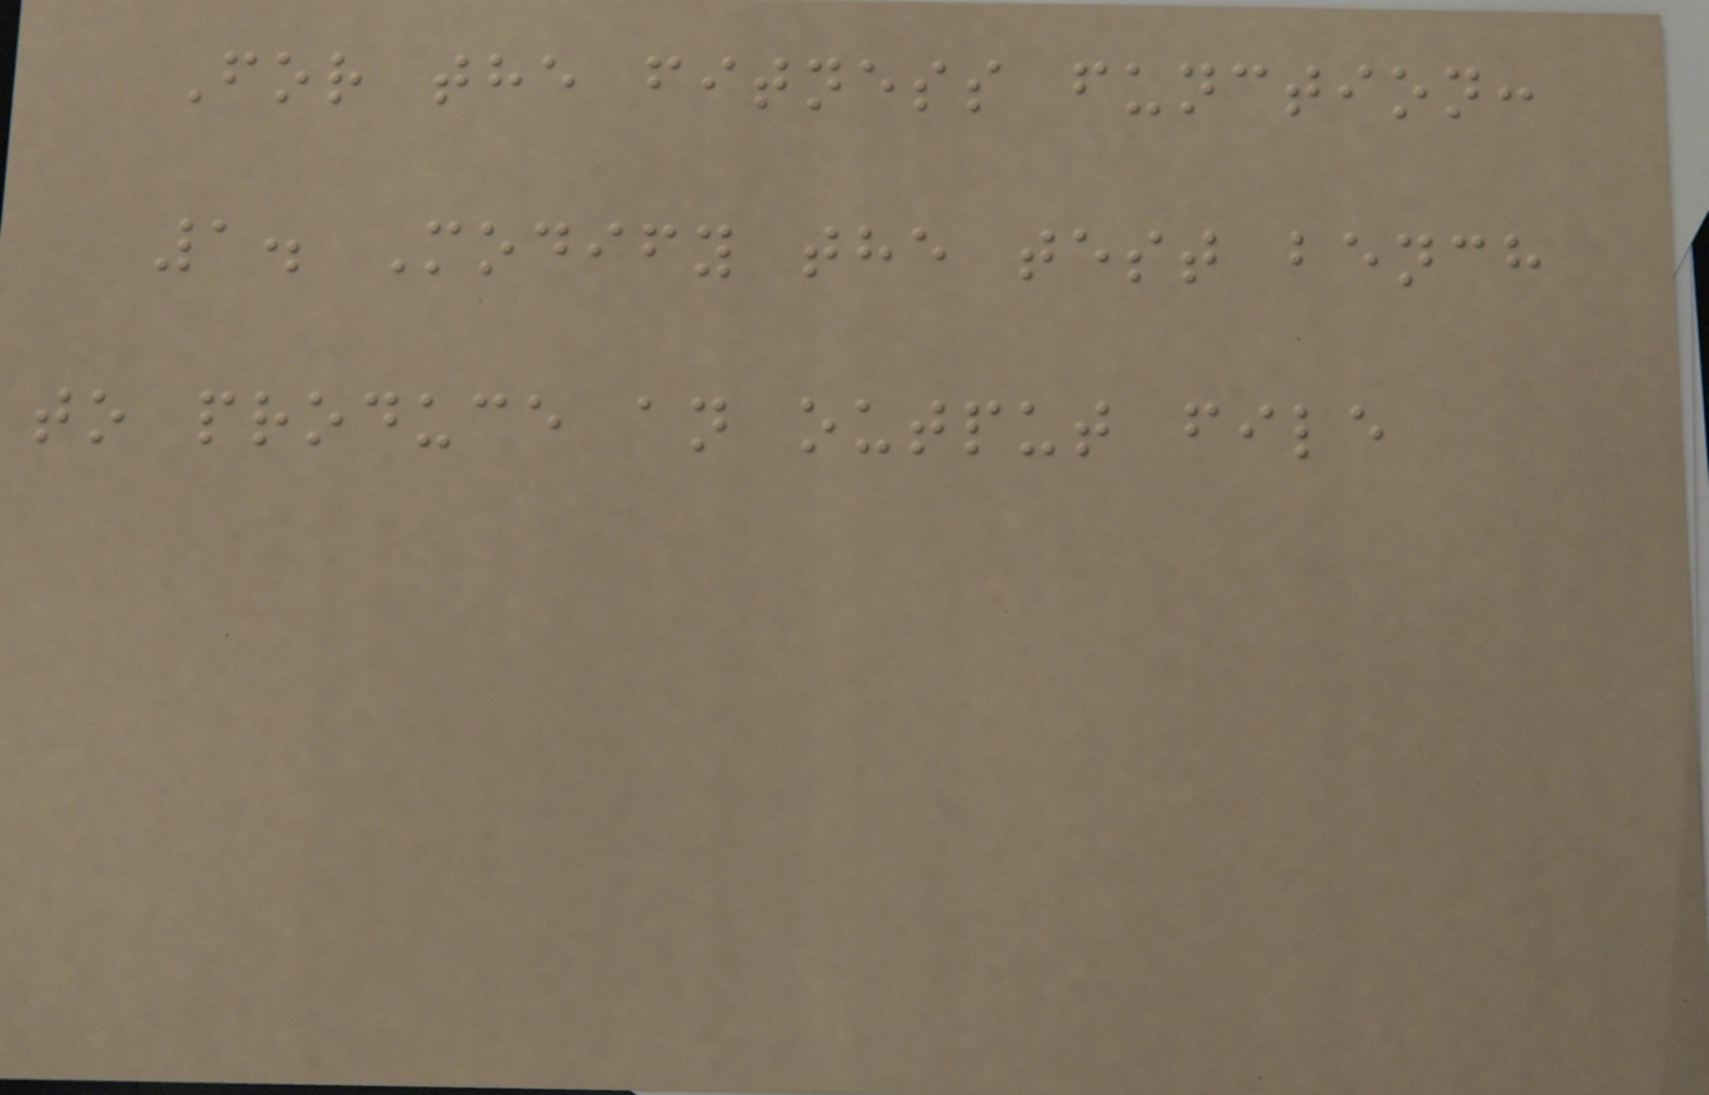For the fitness function:
1. Modify the test bench
to produce an output file
